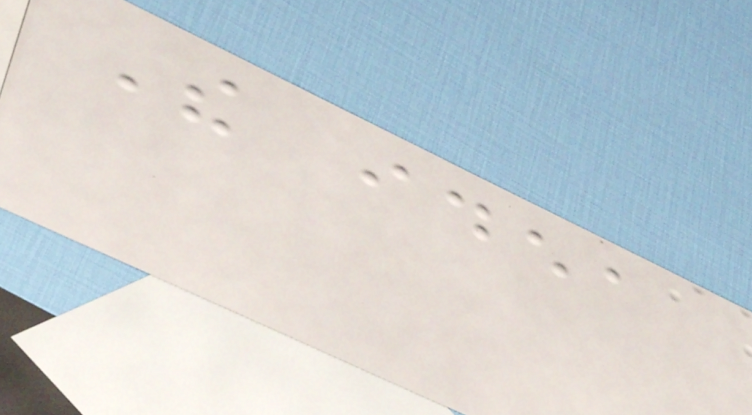The idea
